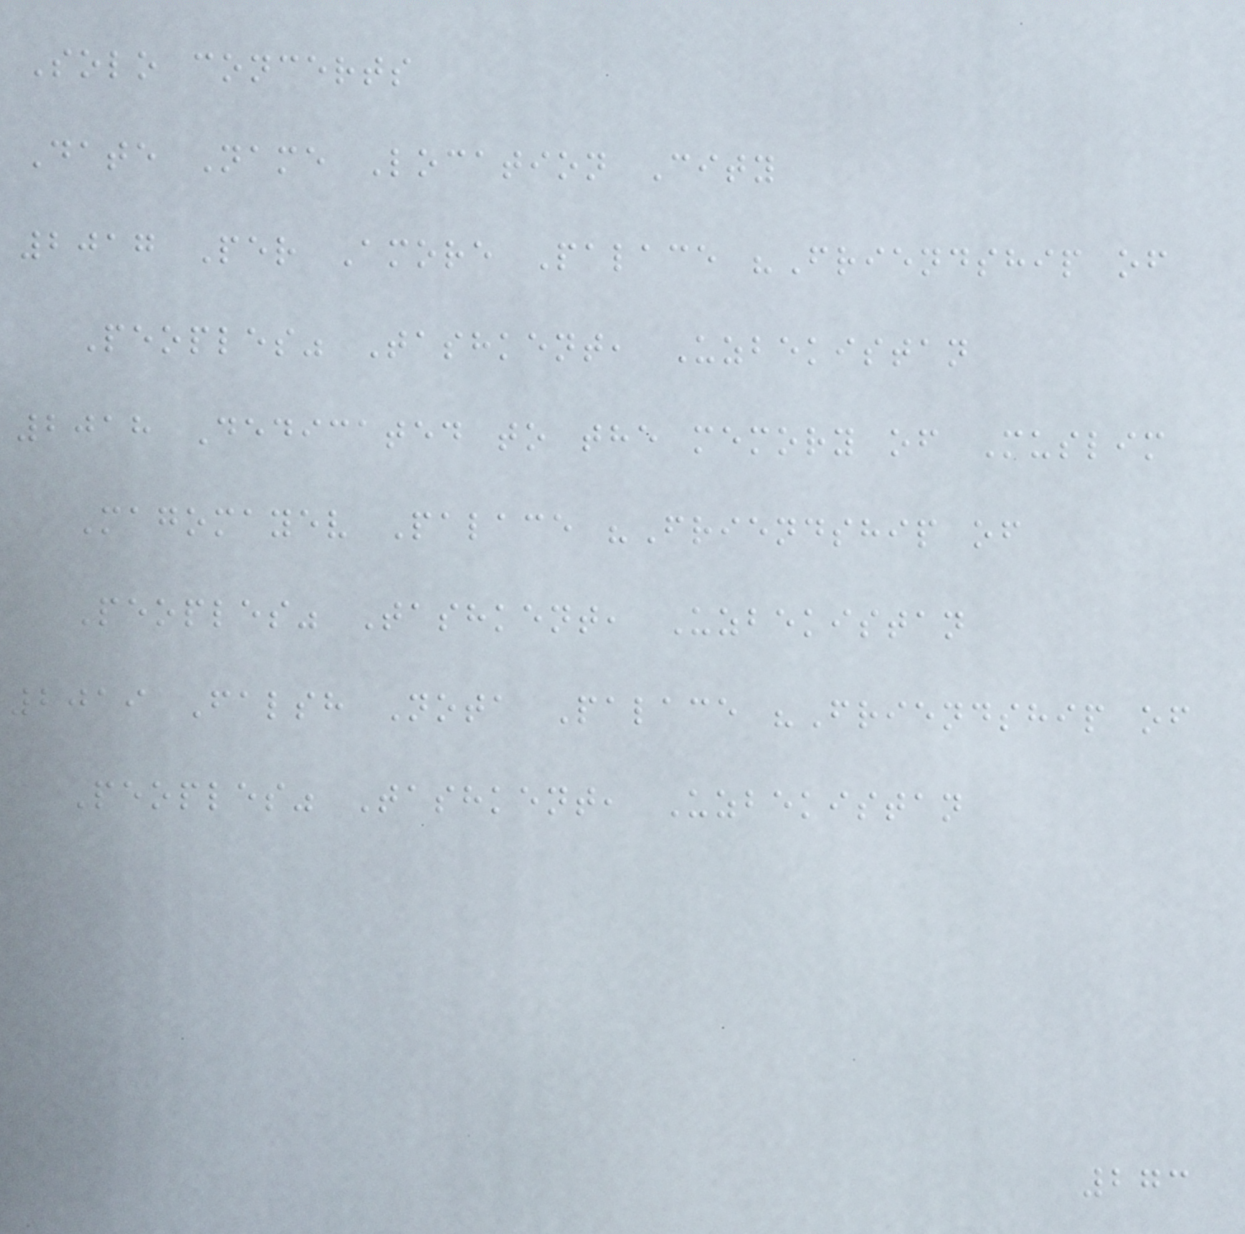Solo concerts
Date Name Location City
2017 Per Amore Palace "Friendship of
Peoples" Tashkent, Uzbekistan
2018 Dedicated to the memory of Muslim
Magomayev Palace "Friendship of
Peoples" Tashkent, Uzbekistan
2019 Falsh Nota Palace "Friendship of
Peoples" Tashkent, Uzbekistan
273
